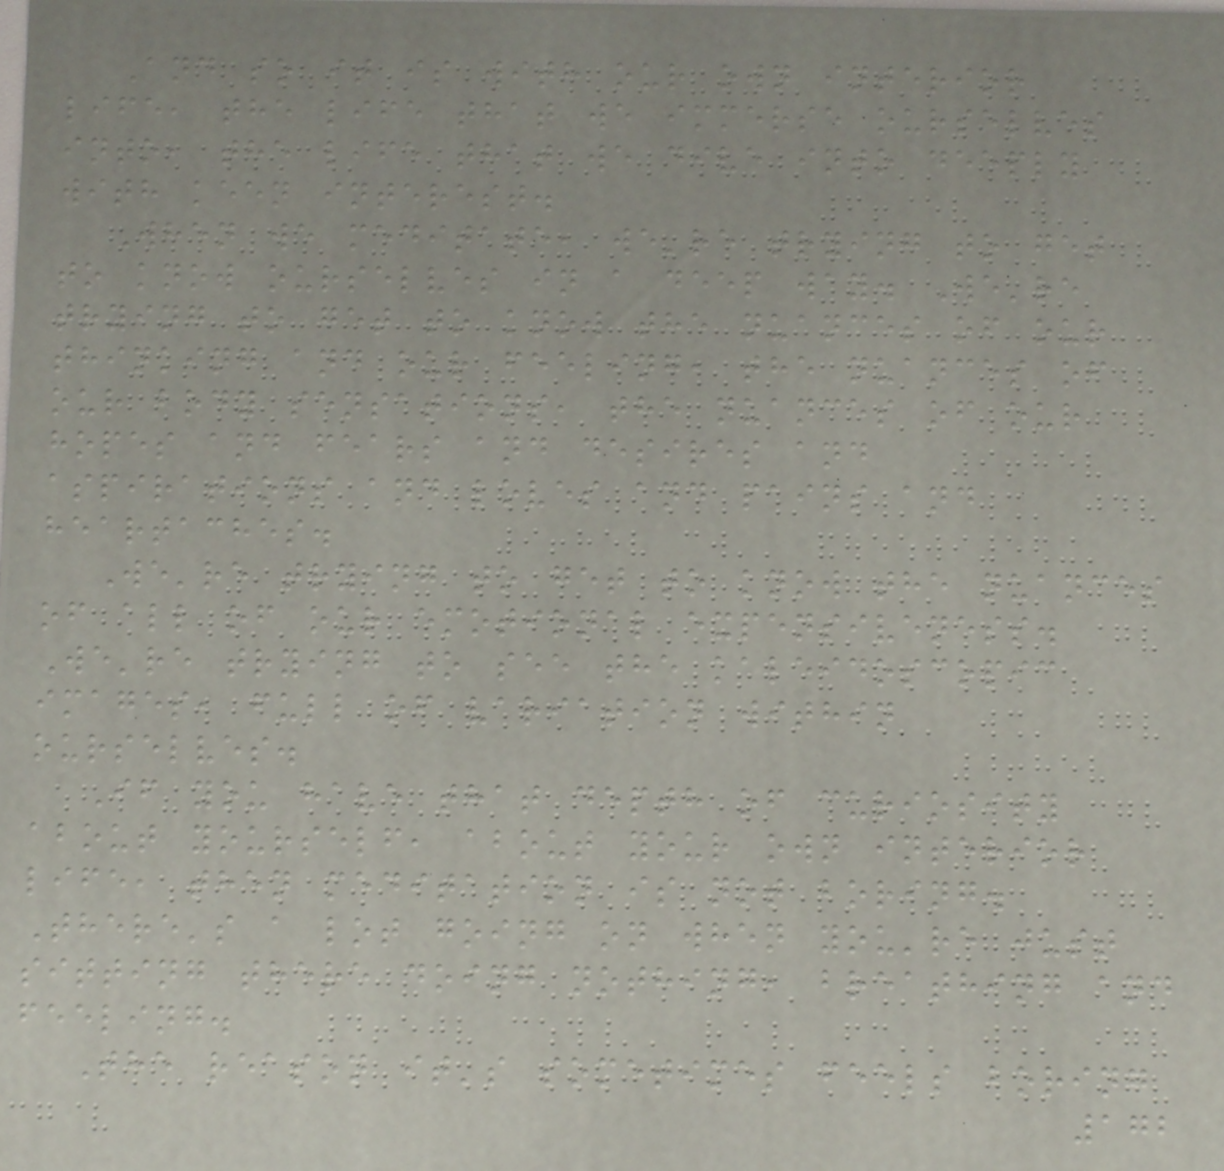And so it is with our own interior
life, the life that we immerse ourselves
into, the life that we dive into deeply
with keen interest.
When we meditate, we're trying to get
to know ourselves in a deep way. We're
trying to get to know the nuances of our
thinking and our feeling, the nuances of
our body sensations, the nuances of our
hopes and fears and desires and
aspirations and loves and pains and
heartaches.
We're trying to get to know the nuances
of all of our emotional expensiveness.
We're trying to see the kaleidoscopic
images, full of variation within
ourselves.
If you have that depth of curiosity
about yourself, about your own interior
life, then meditation is not boring.
There's a lot going on when you're just
sitting there doing nothing, breathing and
feeling.
The reason it's sometimes feels boring
172
